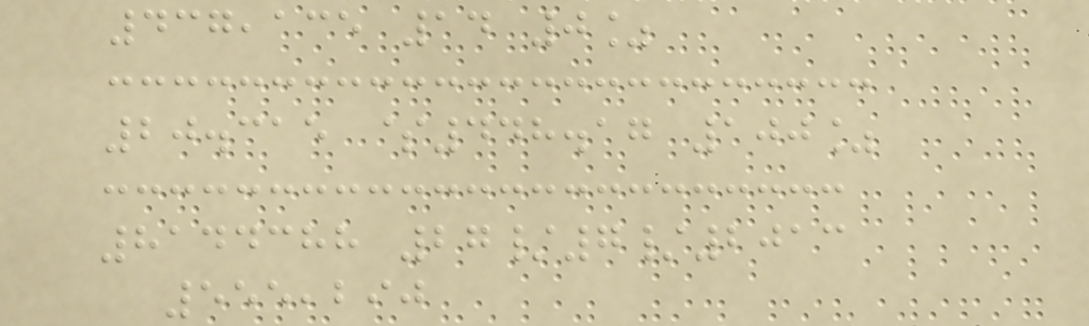437,135 14 0%
20.315 $448.17 100%
8144388 27/7/2013
555,290
